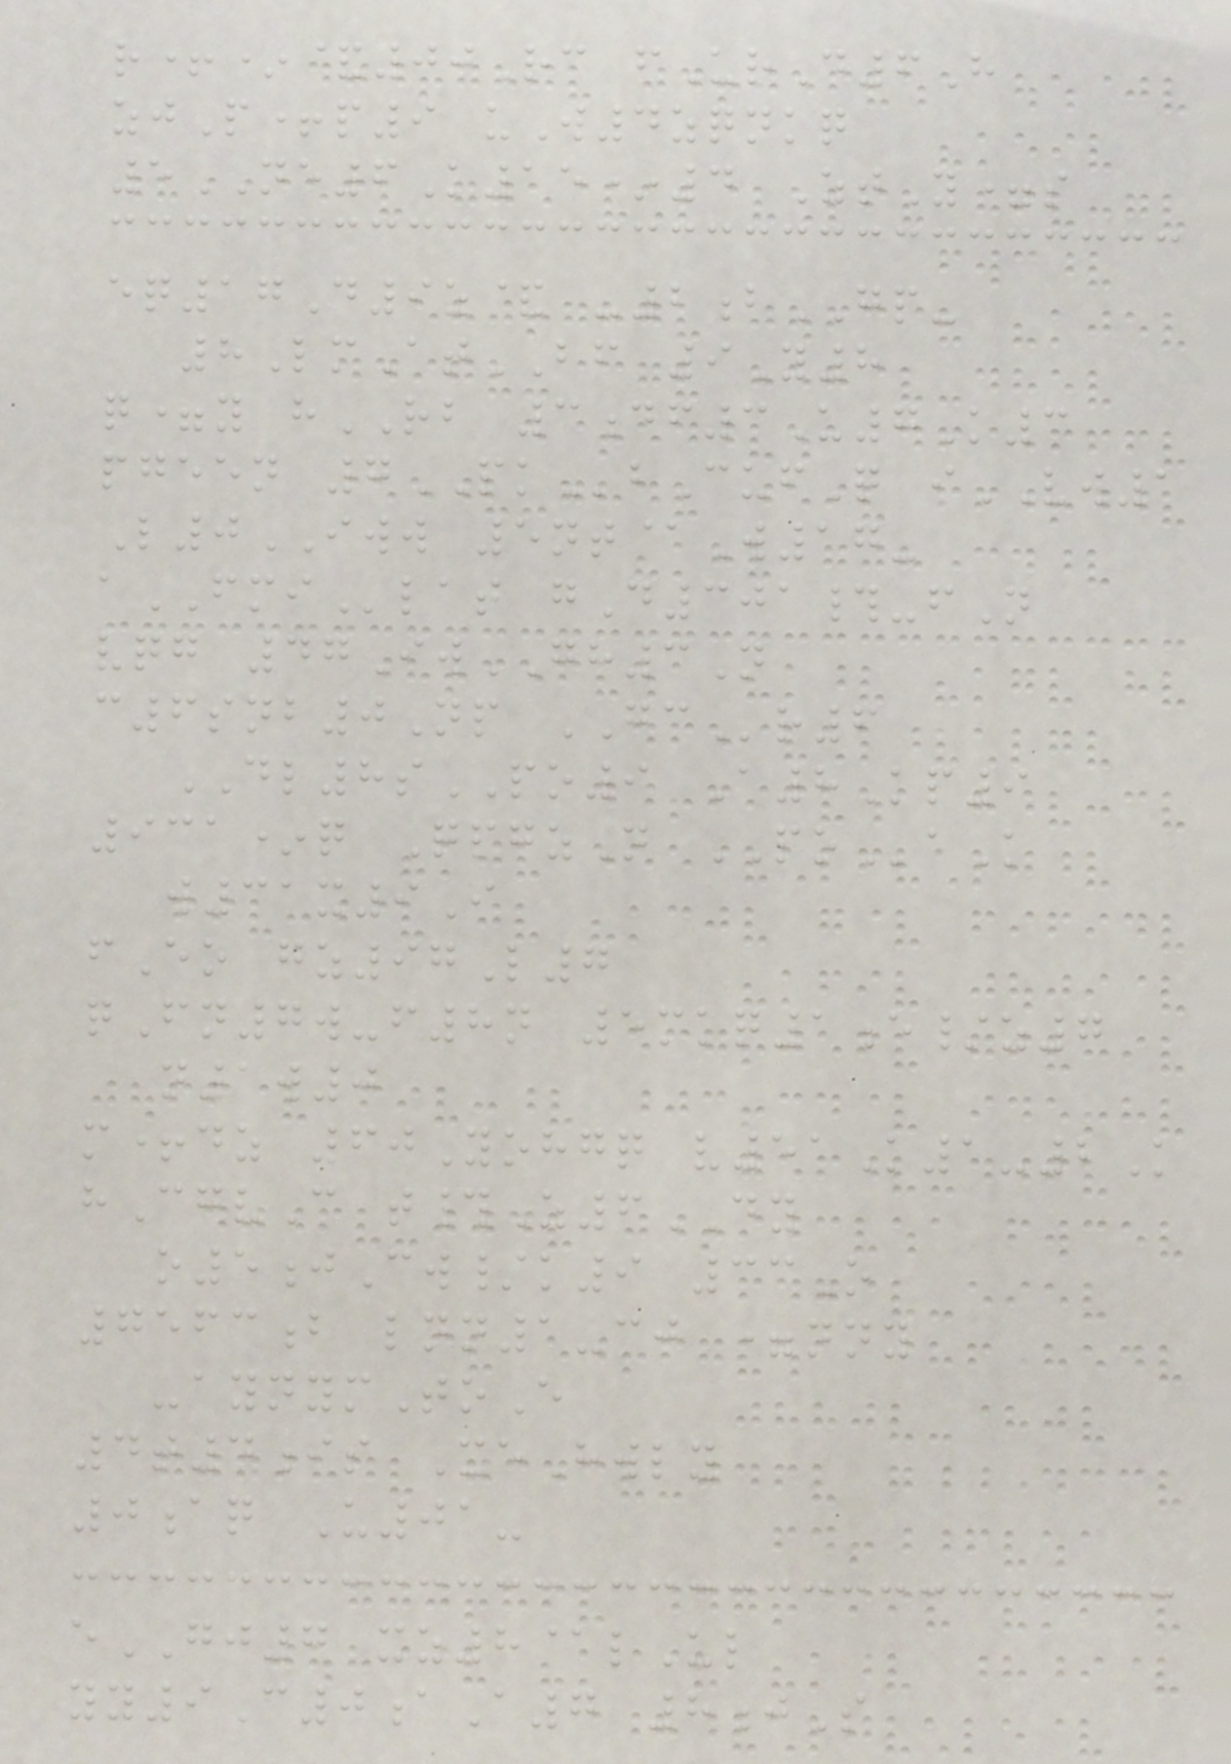r+*&00Rc fUrD6H
zjP+p9 uW4zqnkq
5NE6K15*4 ZtY=s
eq17D9z& -2bGP-
8LmAtBF 9Y8
q=y hRB 3df3U7K3
pgeen 7PKbCufQ iVW1
L0IWW 5nt@W17-
aFMIlat gD301#-fN
vqg 47IwGH3N
c6snb0Np GCr6
DL8sPO9 A8Kp9
931*q QpgzN POaK
w31x9I
fEo gz97L7
qFn7w-f8n 5mkq1e/z7
n1w0
m+dz 60Yohgq v51K1-2K
hCgvC t#Z6DY
o5jCw/k9 33O
7563b lnn1-cj =nny
-aynymToE
4t4is XeHwly
0aq U01-
eGJ7 xz8@lUl
yy9C0aA7 8jS
